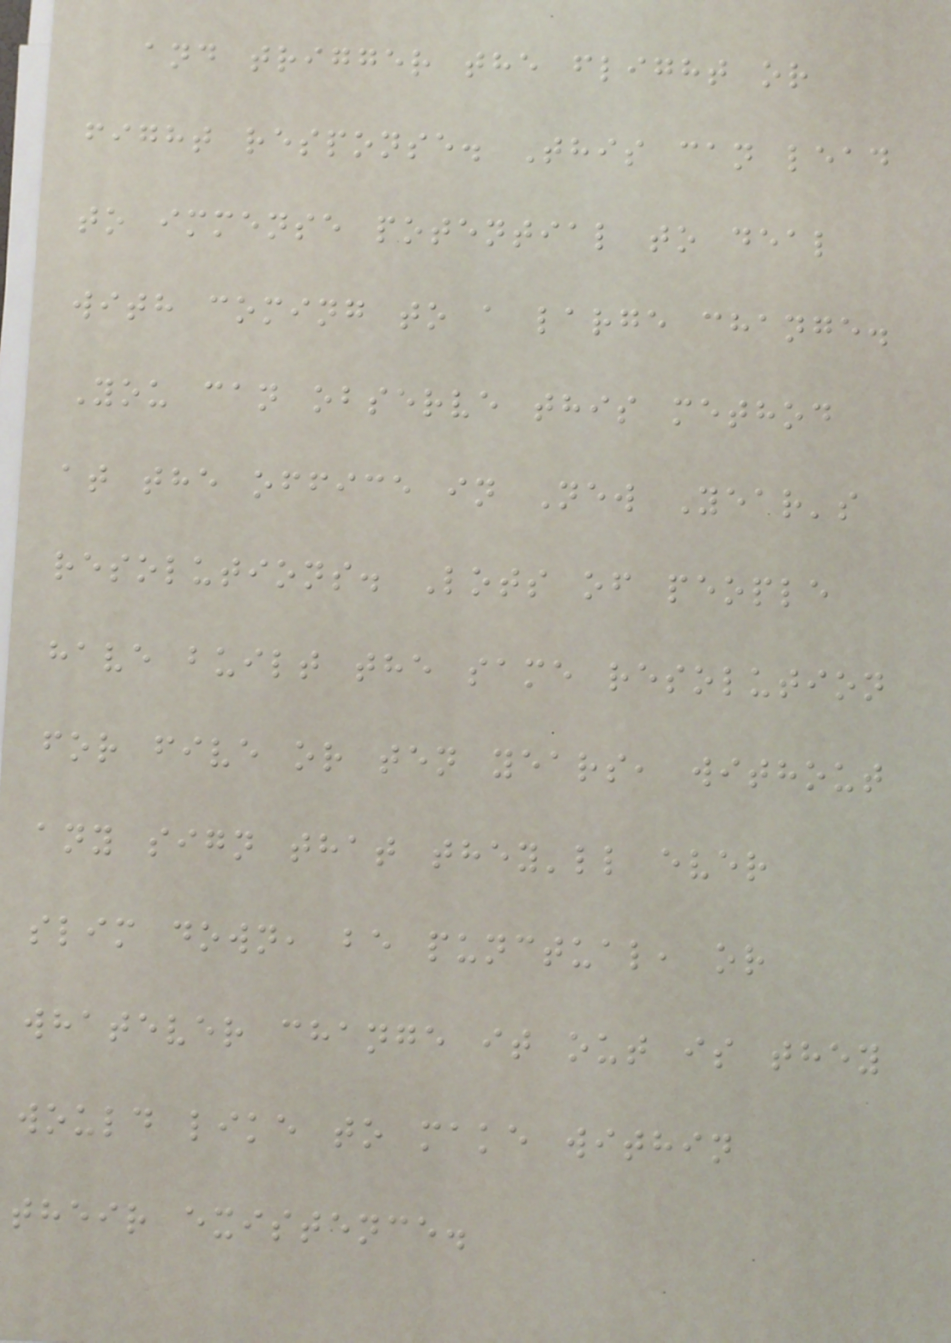and trigger the flight or
fight response. This can lead
to immense potential to deal
with coming to a large change.
You can observe this method
at the office in New Year's
resolutions. Lots of people
have built the same resolution
for five or ten years, without
any sign that they'll ever
slim down, be punctual, or
whatever change it out is they
would like to make within
their existence.
